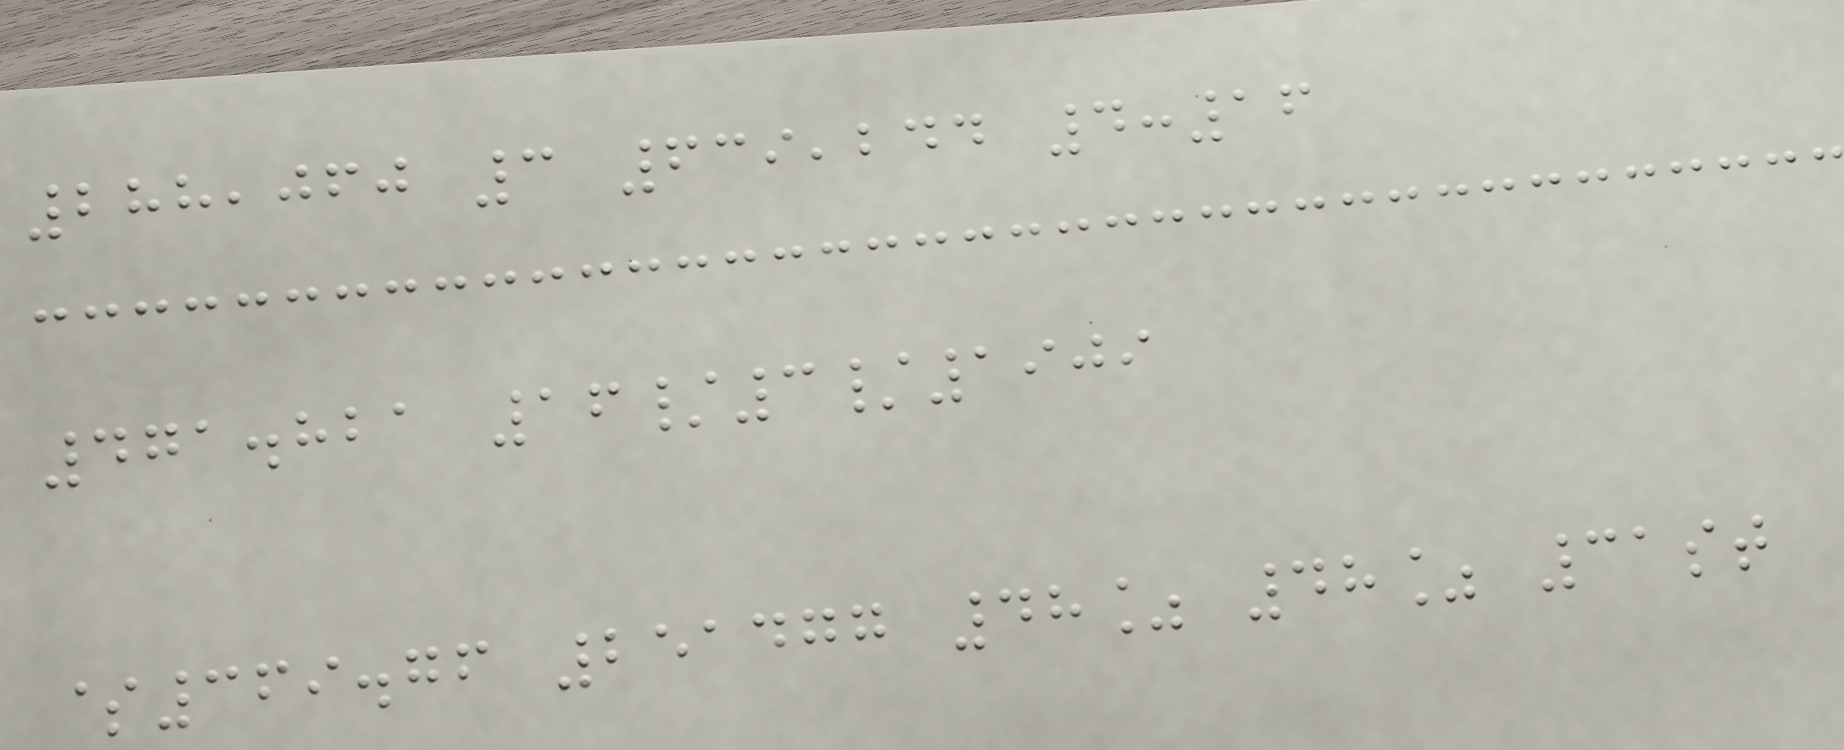288,060 3 639,244 4:16
471.821 16/3/1909
$369.76 251477 48% 48% 31st
